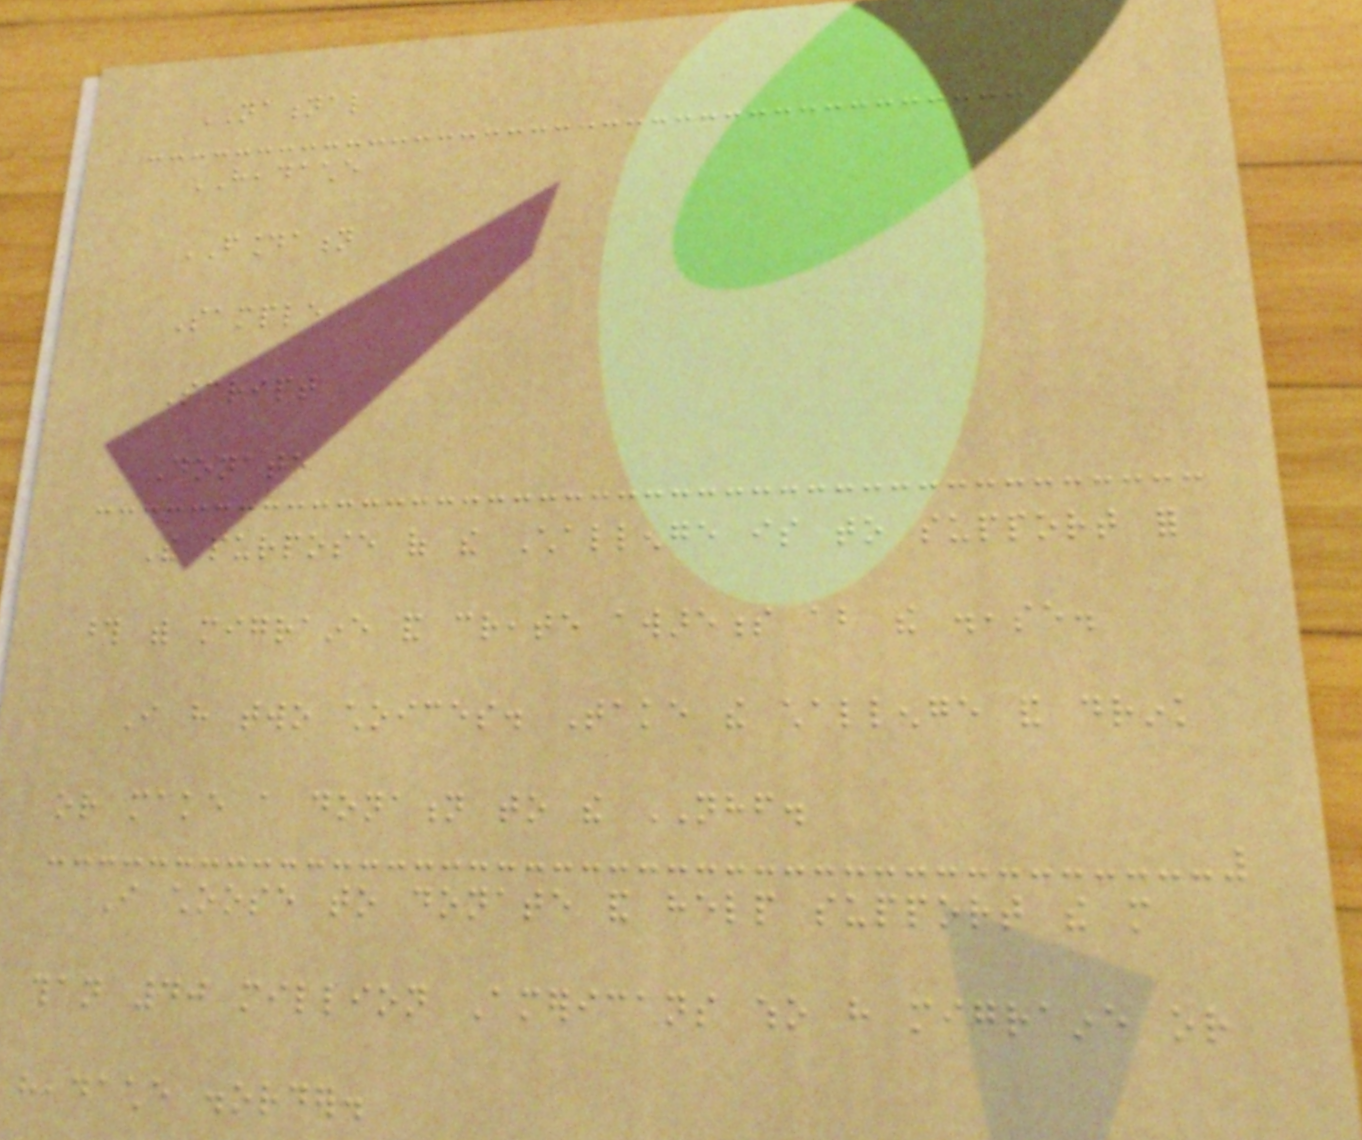NATIONAL
HEADACHE
FOUNDATION
Sample
Script
Donate
The purpose of the Challenge is to support for
those with migraine and create awareness about the disease.
I have two choices. Take the challenge and drink
or make a donation to the NHF.
I choose to donate and help support the more
than 40 million Americans who have migraine or
headache disorder.
